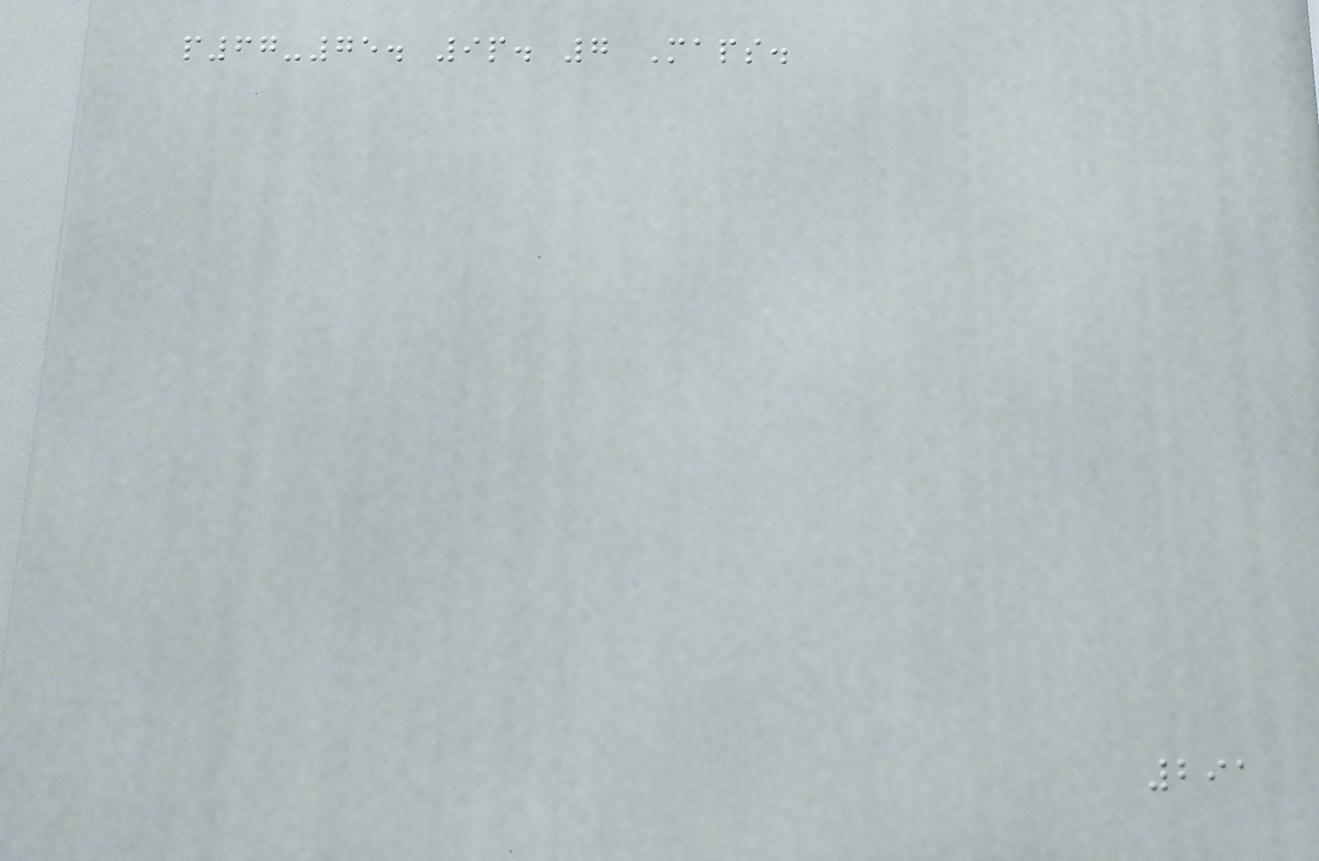p67-75. 9p. 7 Maps.
291
